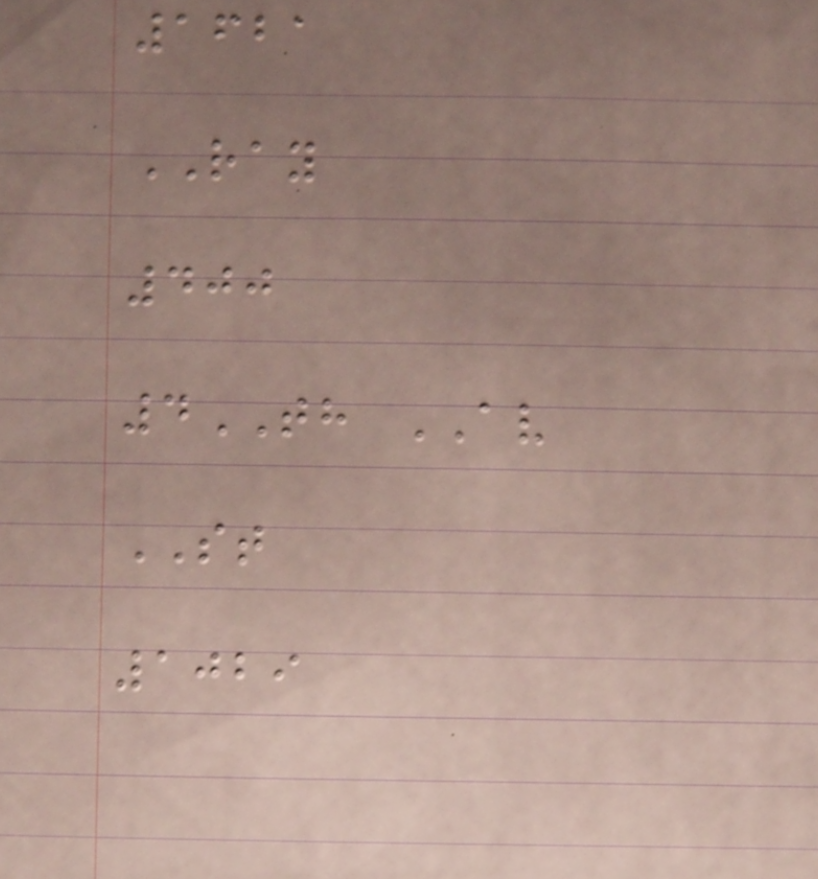1621
RAY
400
4TH AV
ST
1029
